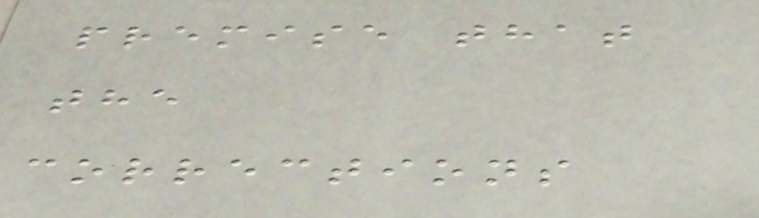premise that
the
corrections
